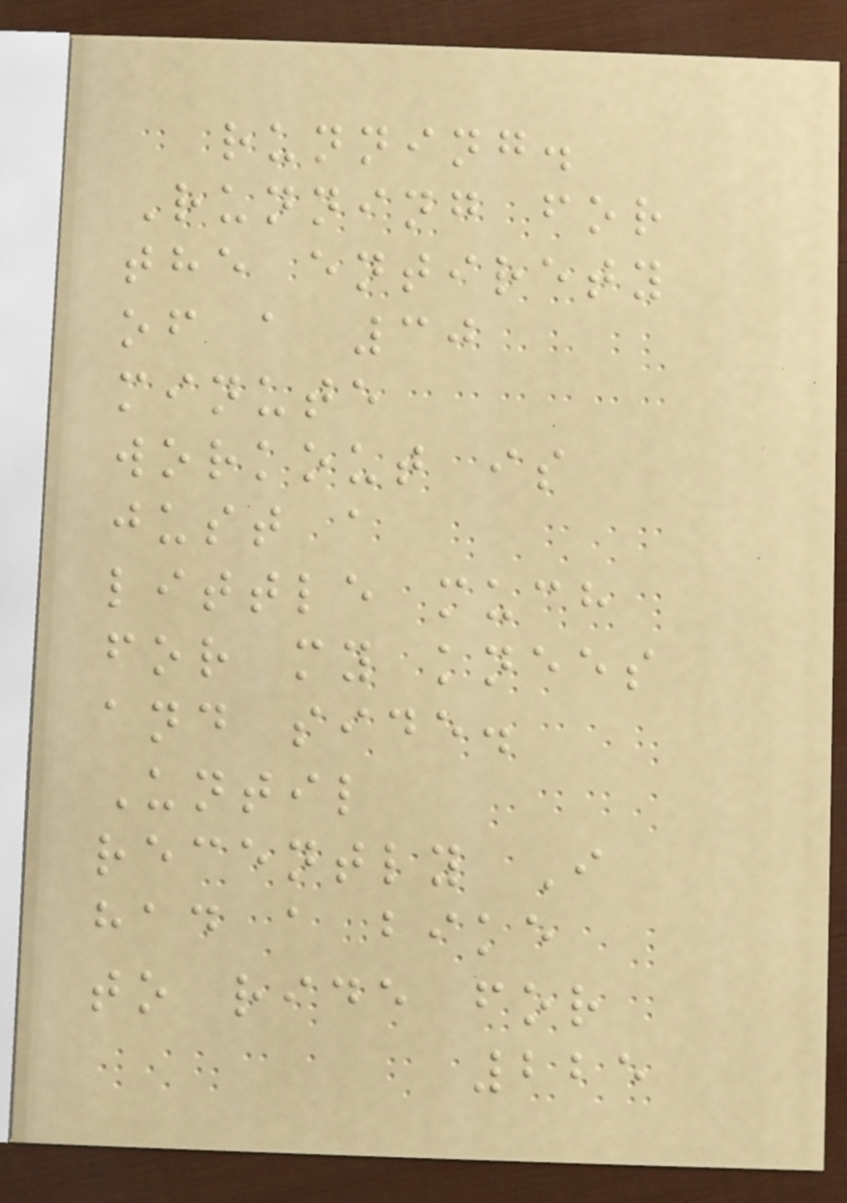running.
Running for
the entirety
of a 30
minute
workout is
just a
little much
for my knees
and side.
Until
recently I
had a bike
to ride for
225
